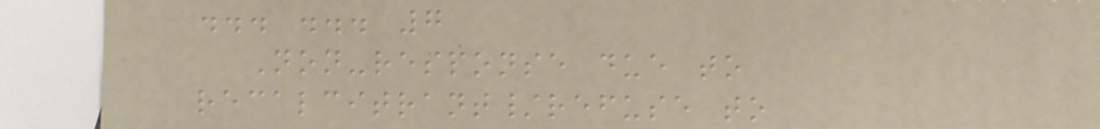... ... 7
Non-response due to
recalcitrant/refuse to
